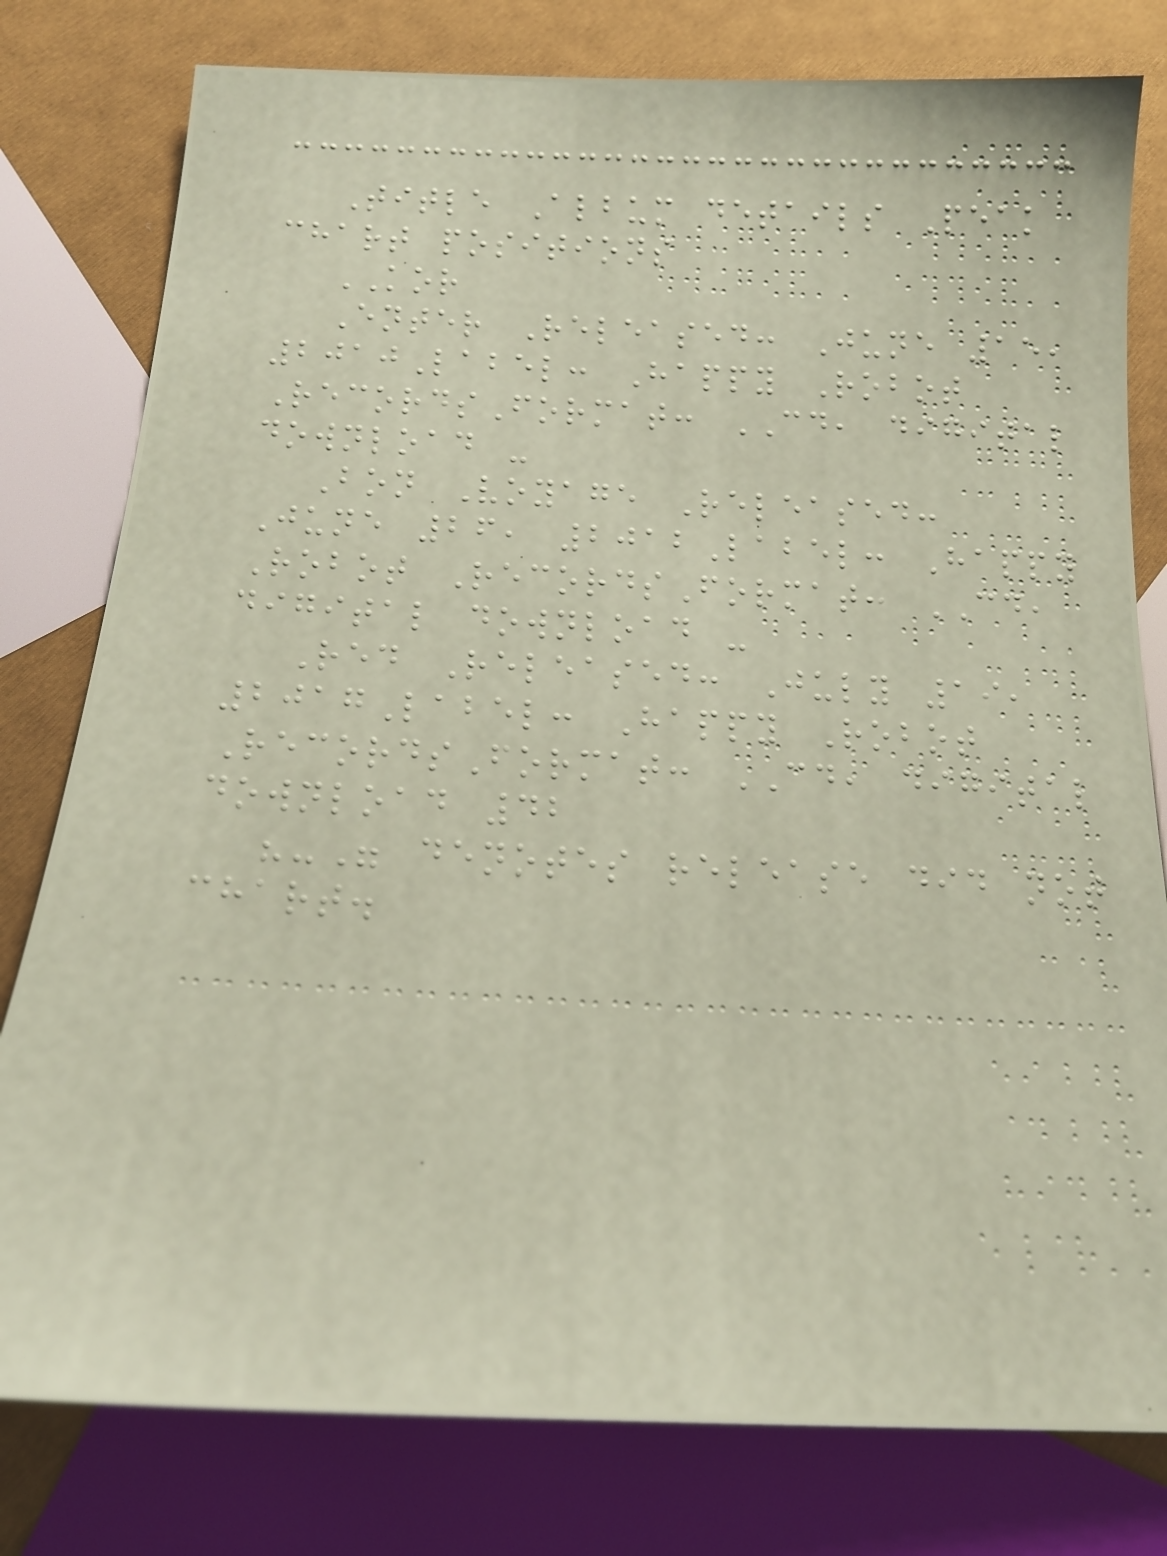Title Album details Peak
chart positions
KOR
Enter Released: June 15,
2010Label: Happy Robot
RecordsFormat: CD, digital
download -
Bon Voyage Released:
June 26, 2012Label: Happy
Robot RecordsFormat: CD,
digital download -
Red Released: July 19,
2017Label: Happy Robot
RecordsFormat: CD, digital
download 42
"-" denotes release did not
chart.
